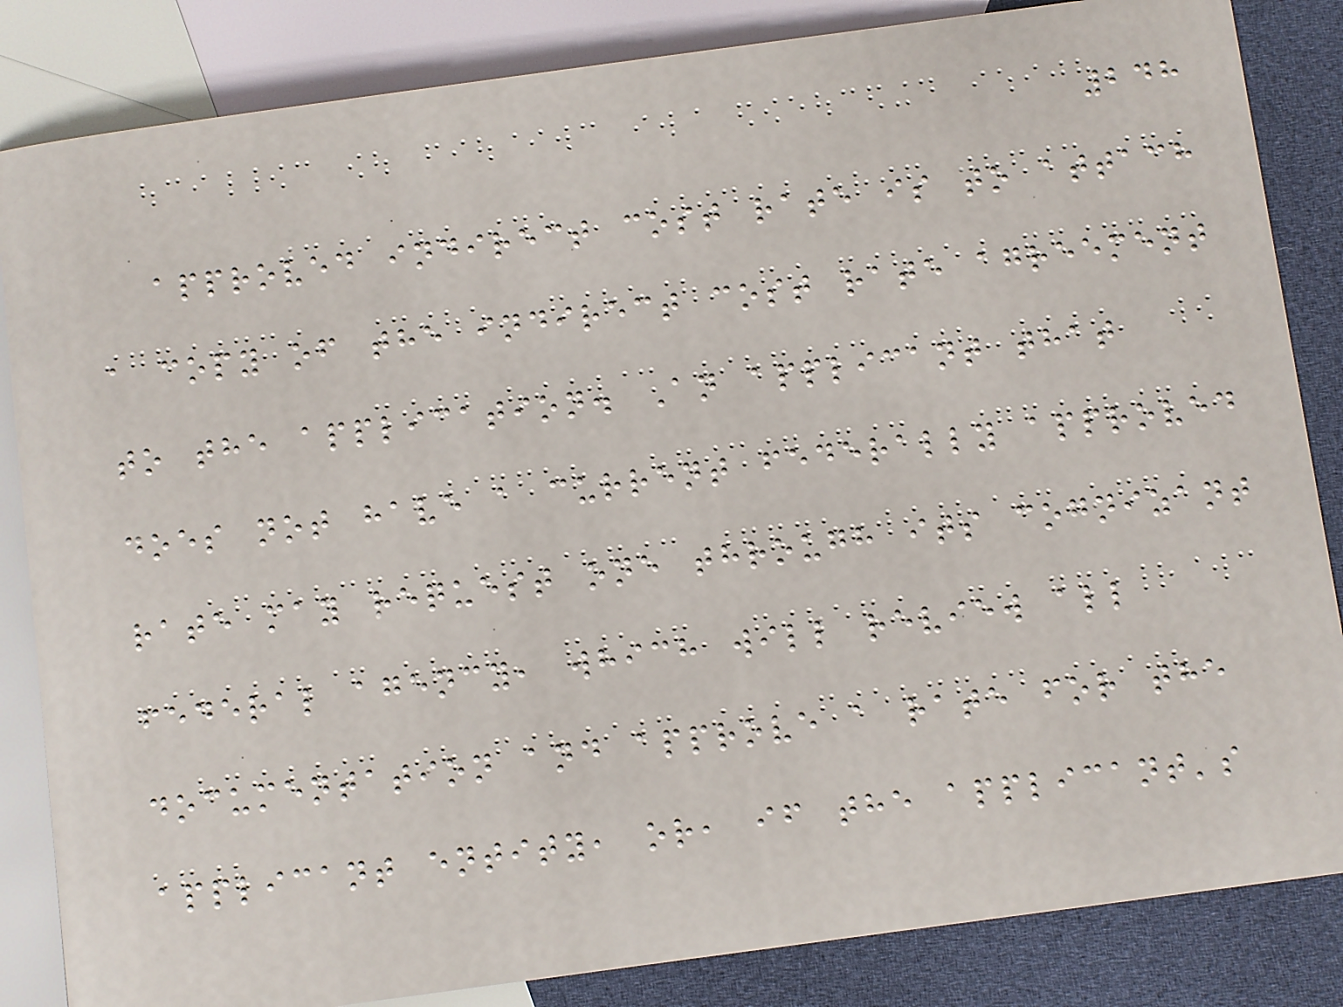248
approved indirect cost rate is to attach
a copy of the indirect cost rate agreement
to the application. An applicant that
does not have a current federally approved
rate may request one through its cognizant
federal agency, which will review all
documentation and approve a rate for the
applicant entity, or, if the applicant's
